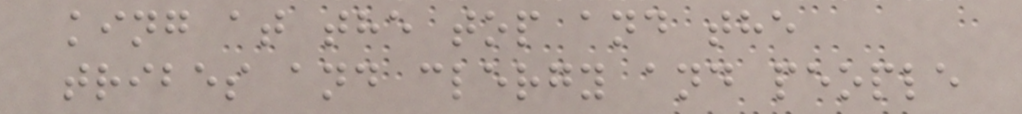king at the top and the
tribes and clergy and people
